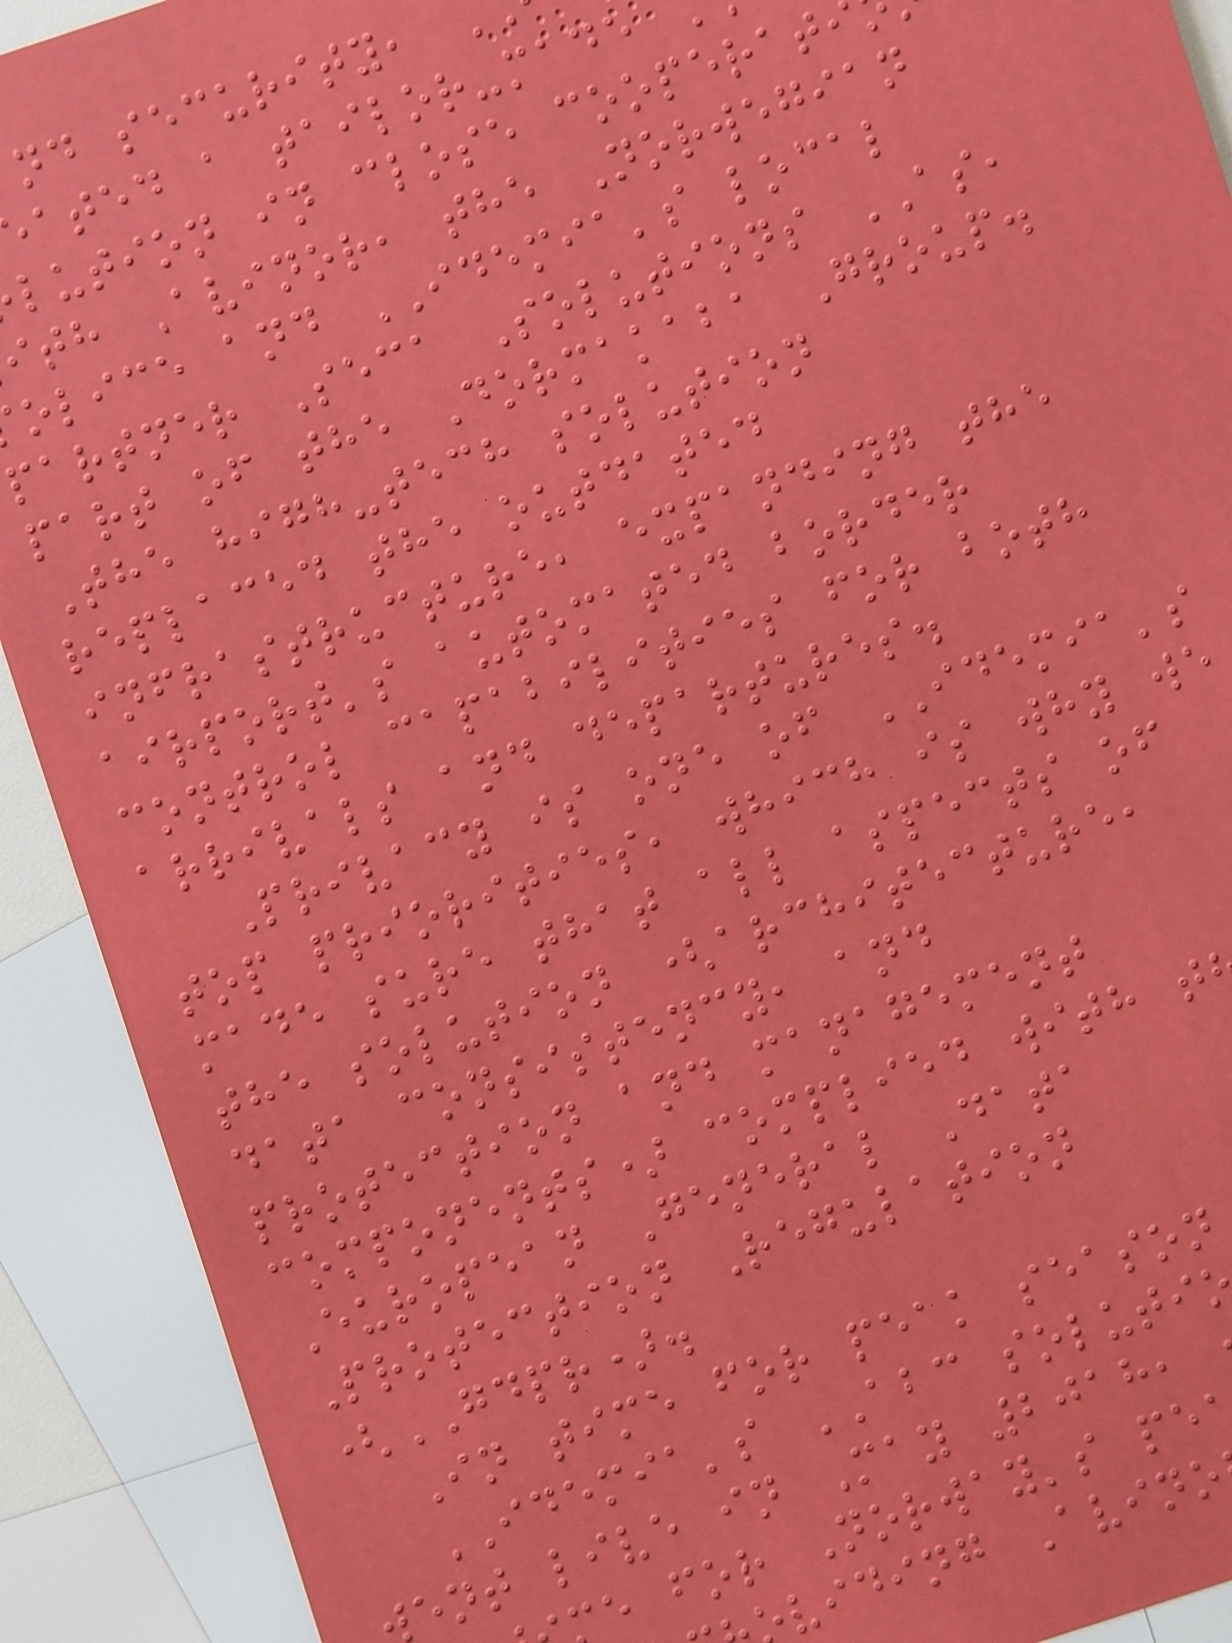nd security,
ated a tailor-made
lution in close cooperat
ith Avinor, the Norwegian
olice and IDEMIA's local
partner Seca Solutions AS,
part of the Dormakaba Group.
The high-tech solution
replaced the outdated
infrastructure, expanding the
airport's automated border
control capabilities for both
arrivals and departures.
Privacy is one of IDEMIA's
top priorities, which is why we
made sure that all aspects of
the solution (architecture,
data consistency, and
protection and management
components) complied with t
European General Data
Protection Regulation
(GDPR).
In time for peak season
IDEMIA's ABC soluti
ent live in May 2018,
e for Norway's pe
viding Avino
